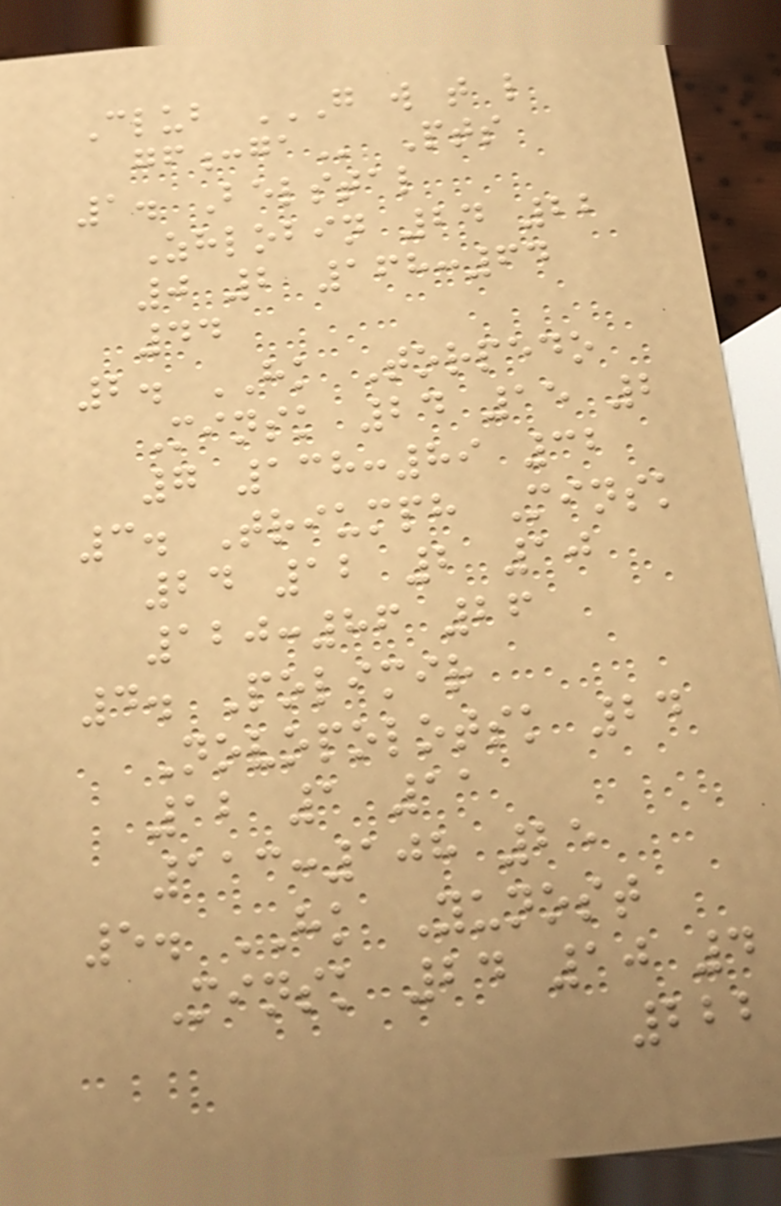Club G W T L
GF:GA Pts
1. Belstal
Zhlobin 24 22
0 2 168:64
44
2. HK Torpedo
Minsk 24 15 2
7 138:89 32
3. Triumph Minsk
24 12 2 10
120:86 26
4. Polimir
Novopolotsk 24
12 1 11
113:108 25
5. HK Yunost
Minsk 24 10 4
222
